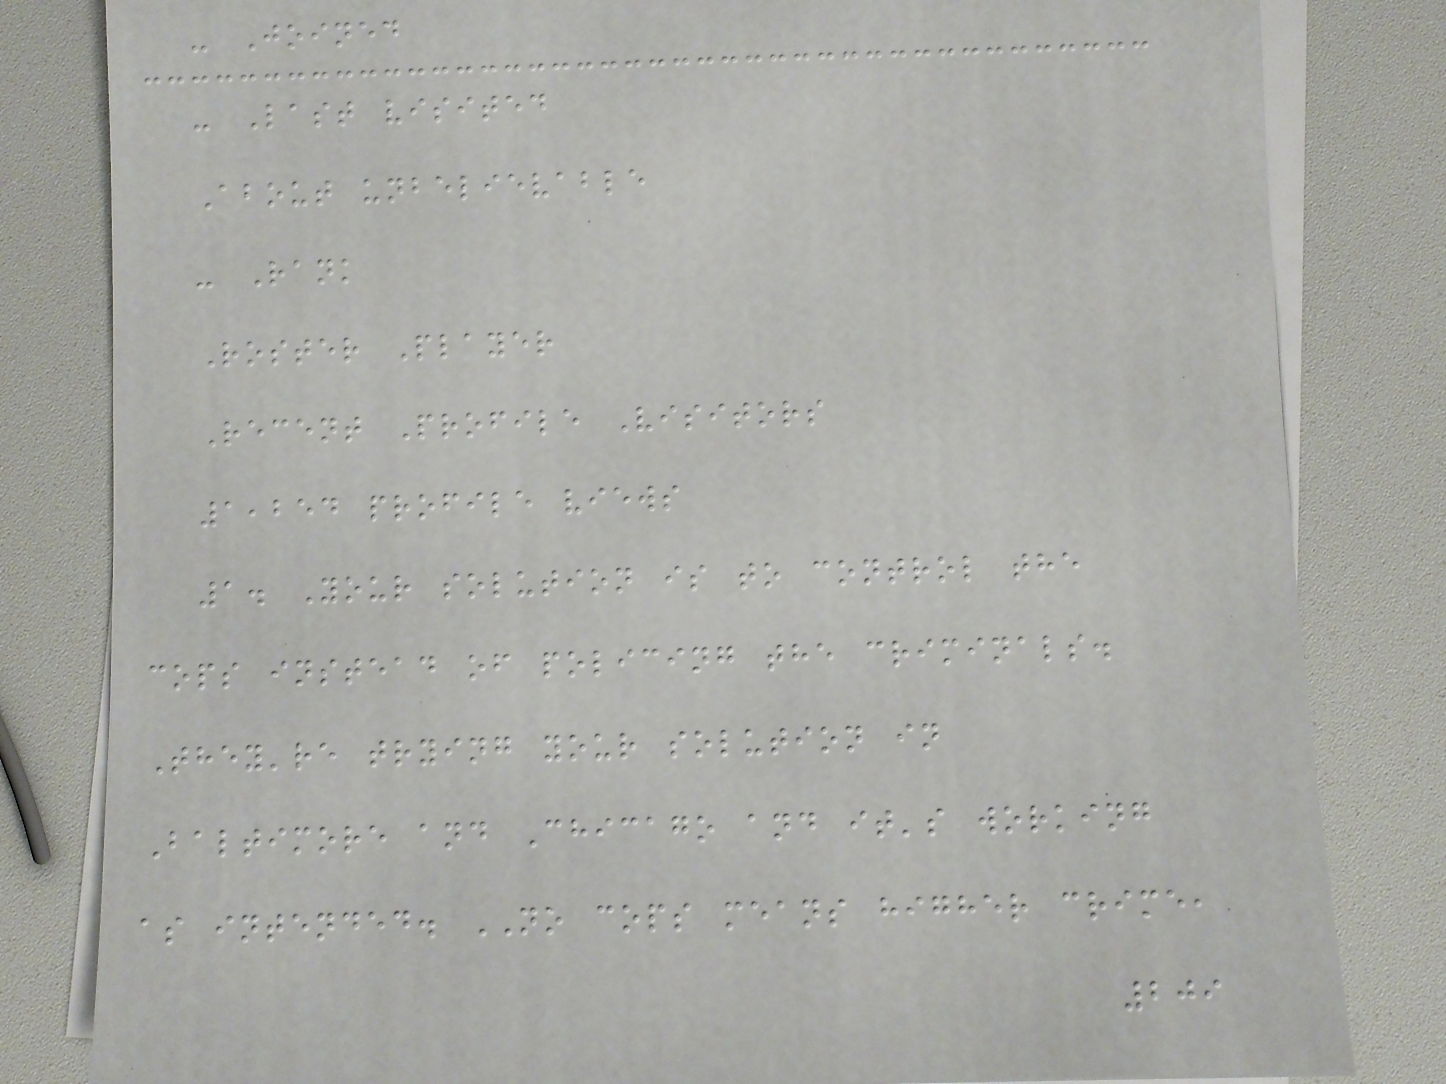- Joined
- Last visited
About unbelievable
- Rank
Roster Player
Recent Profile Visitors
1,254 profile views
1. Your solution is to control the
cops instead of policing the criminals.
They're trying your solution in
Baltimore and Chicago and it's working
as intended. NO cops means higher crime,
209
